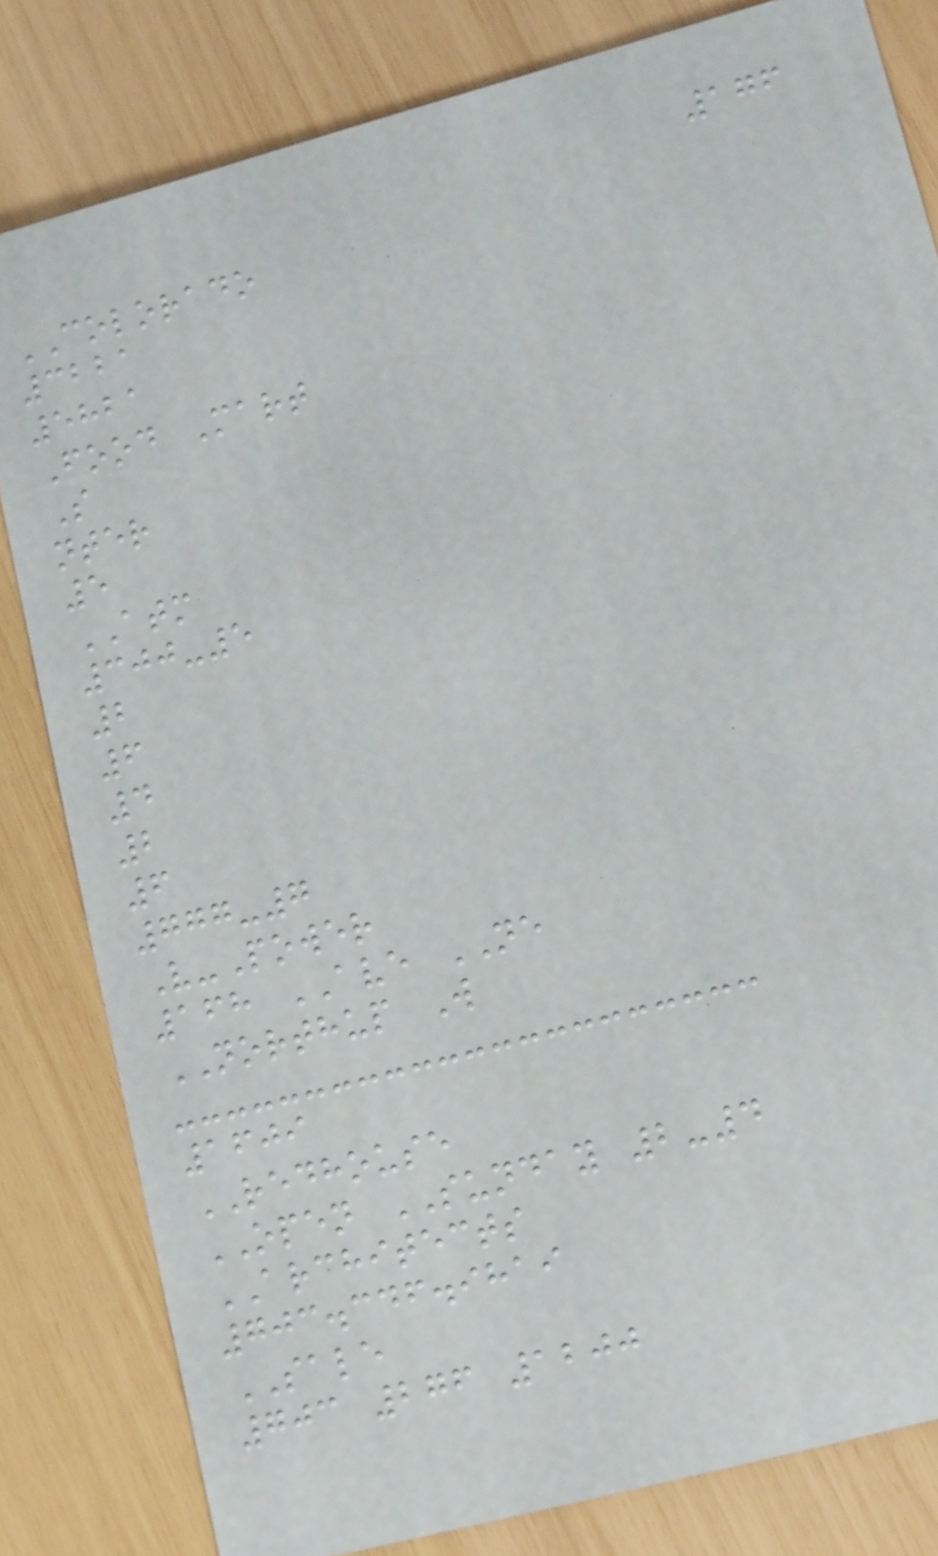176
COLORADO
3221
5821
Food Mart
S
nter
5
ATM
300-5
2
6
4
2
6
777-7
V-Power
168 AVE NE
NORTHUP W
1609
REDHOUSE
OPEN SUNDAY 2-4
ARCHITECTS
703.346.9819
SALE
703 276 1200
